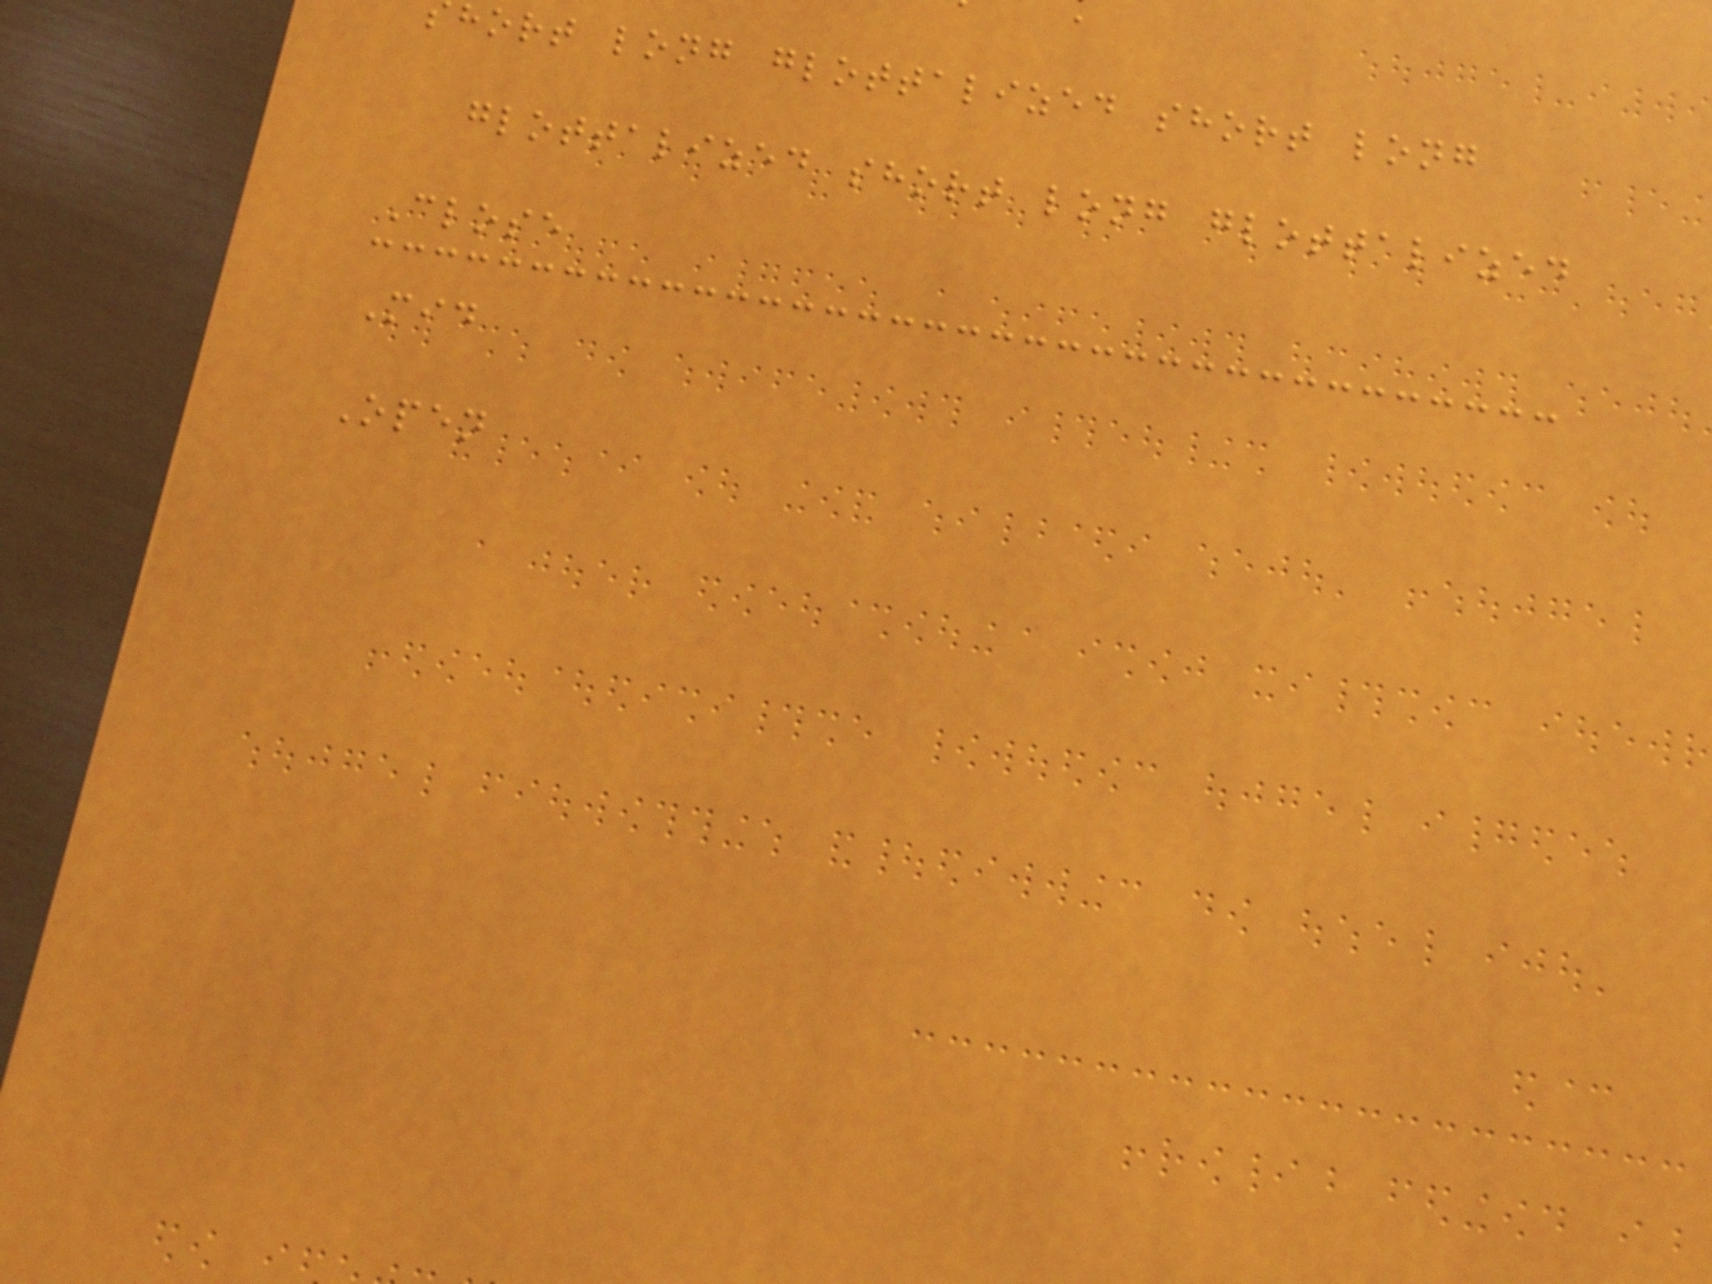hort long glottalized short long
glottalized short long glottalized
Close
Mid
Open
